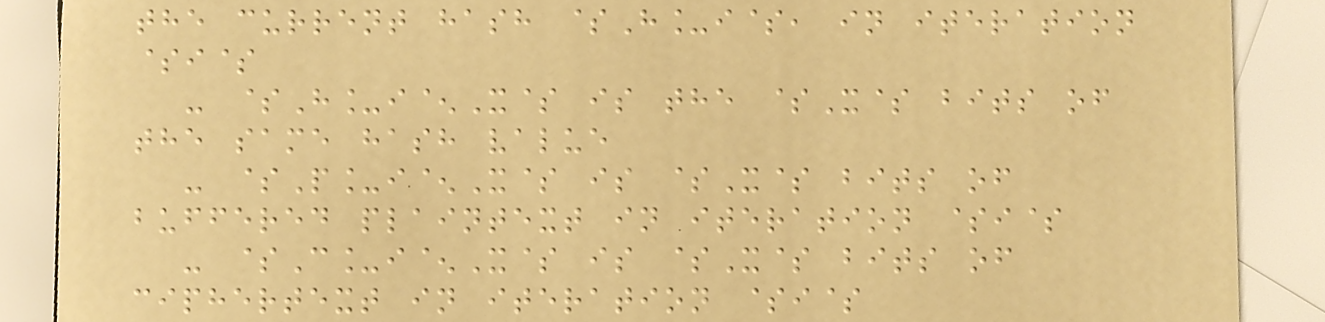the current hash $H_i$, in iteration
$i$
- $H_i^X$ is the $X$ bits of
the same hash value
- $P_i^X$ is $X$ bits of
buffered plaintext in iteration $i$
- $C_i^X$ is $X$ bits of
ciphertext in iteration $i$
